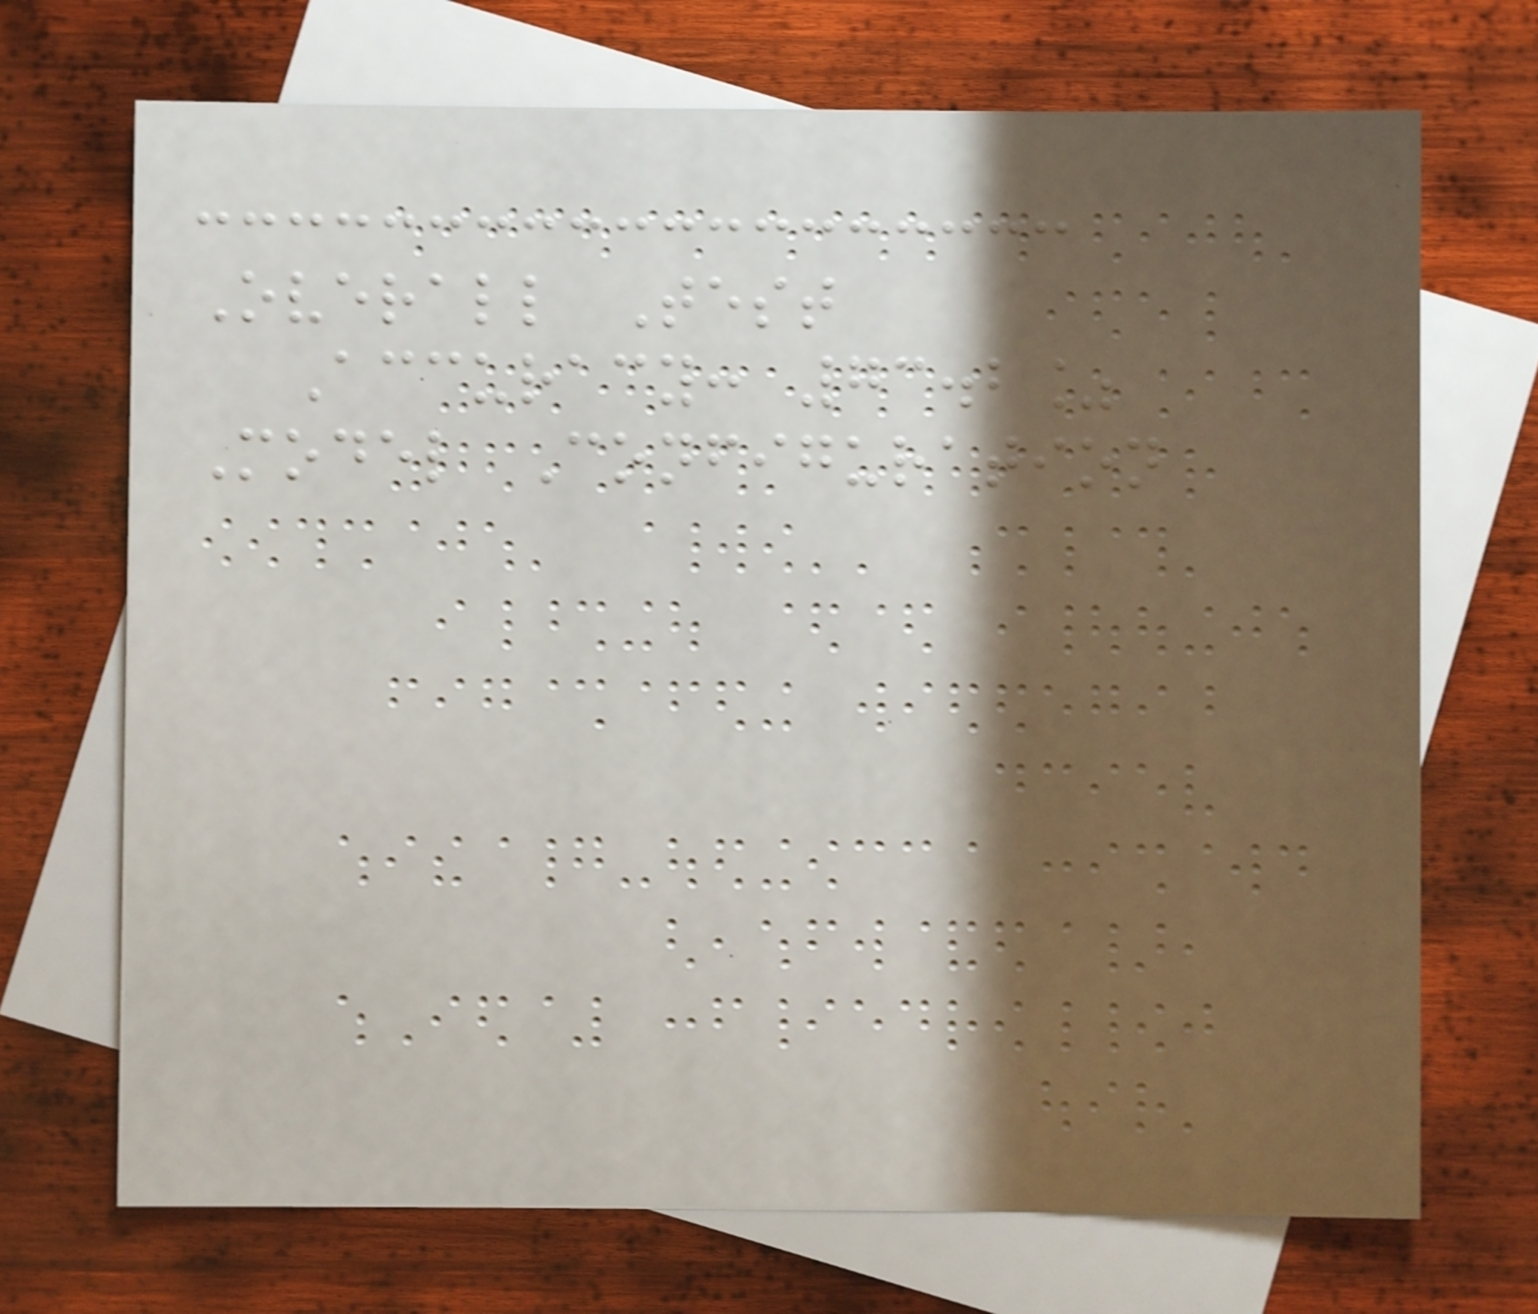Overall Test
Accuracy: 73.2%
Model Configuration
